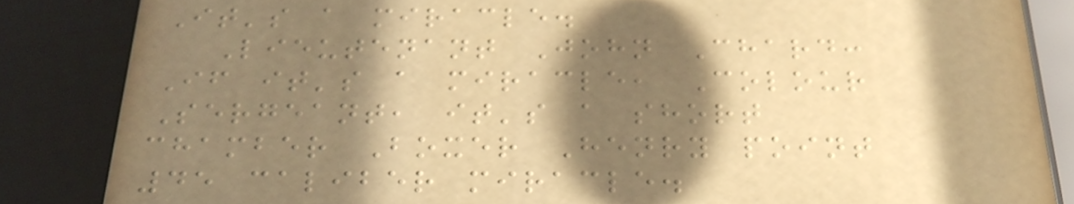It's a miracle.
Lieutenant John Chard:
If it's a miracle, Colour
Sergeant, it's a short
chamber Boxer Henry point
45 caliber miracle.
